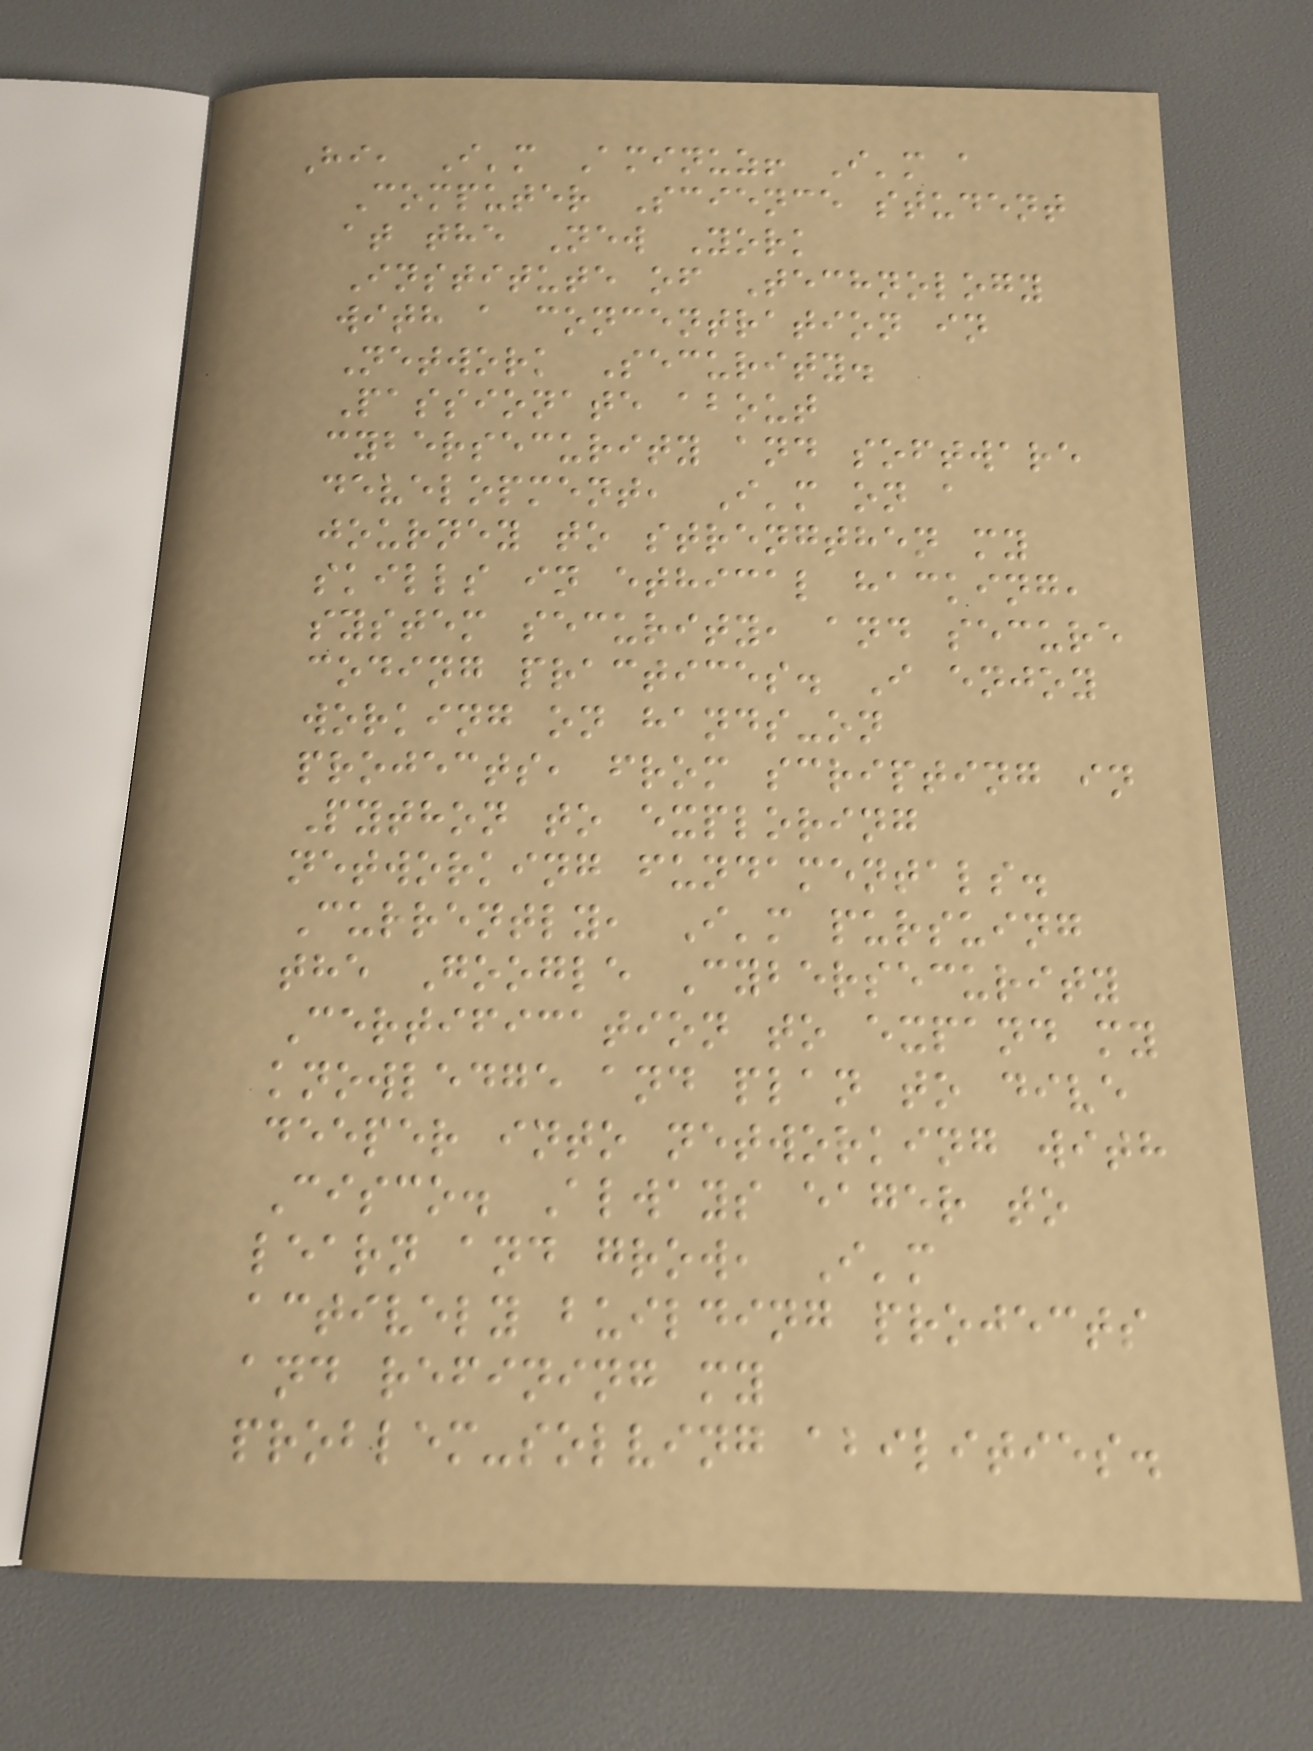Hi, I'm Aminuz! I'm a
Computer Science student
at the New York
Institute of Technology
with a concentration in
Network Security.
Passionate about
cybersecurity and software
development, I'm on a
journey to strengthen my
skills in ethical hacking,
system security, and secure
coding practices. I enjoy
working on hands-on
projects, from scripting in
Python to exploring
networking fundamentals.
Currently, I'm pursuing
the Google Cybersecurity
Certification to expand my
knowledge and plan to dive
deeper into networking with
Cisco. Always eager to
learn and grow, I'm
actively building projects
and refining my
problem-solving abilities.
